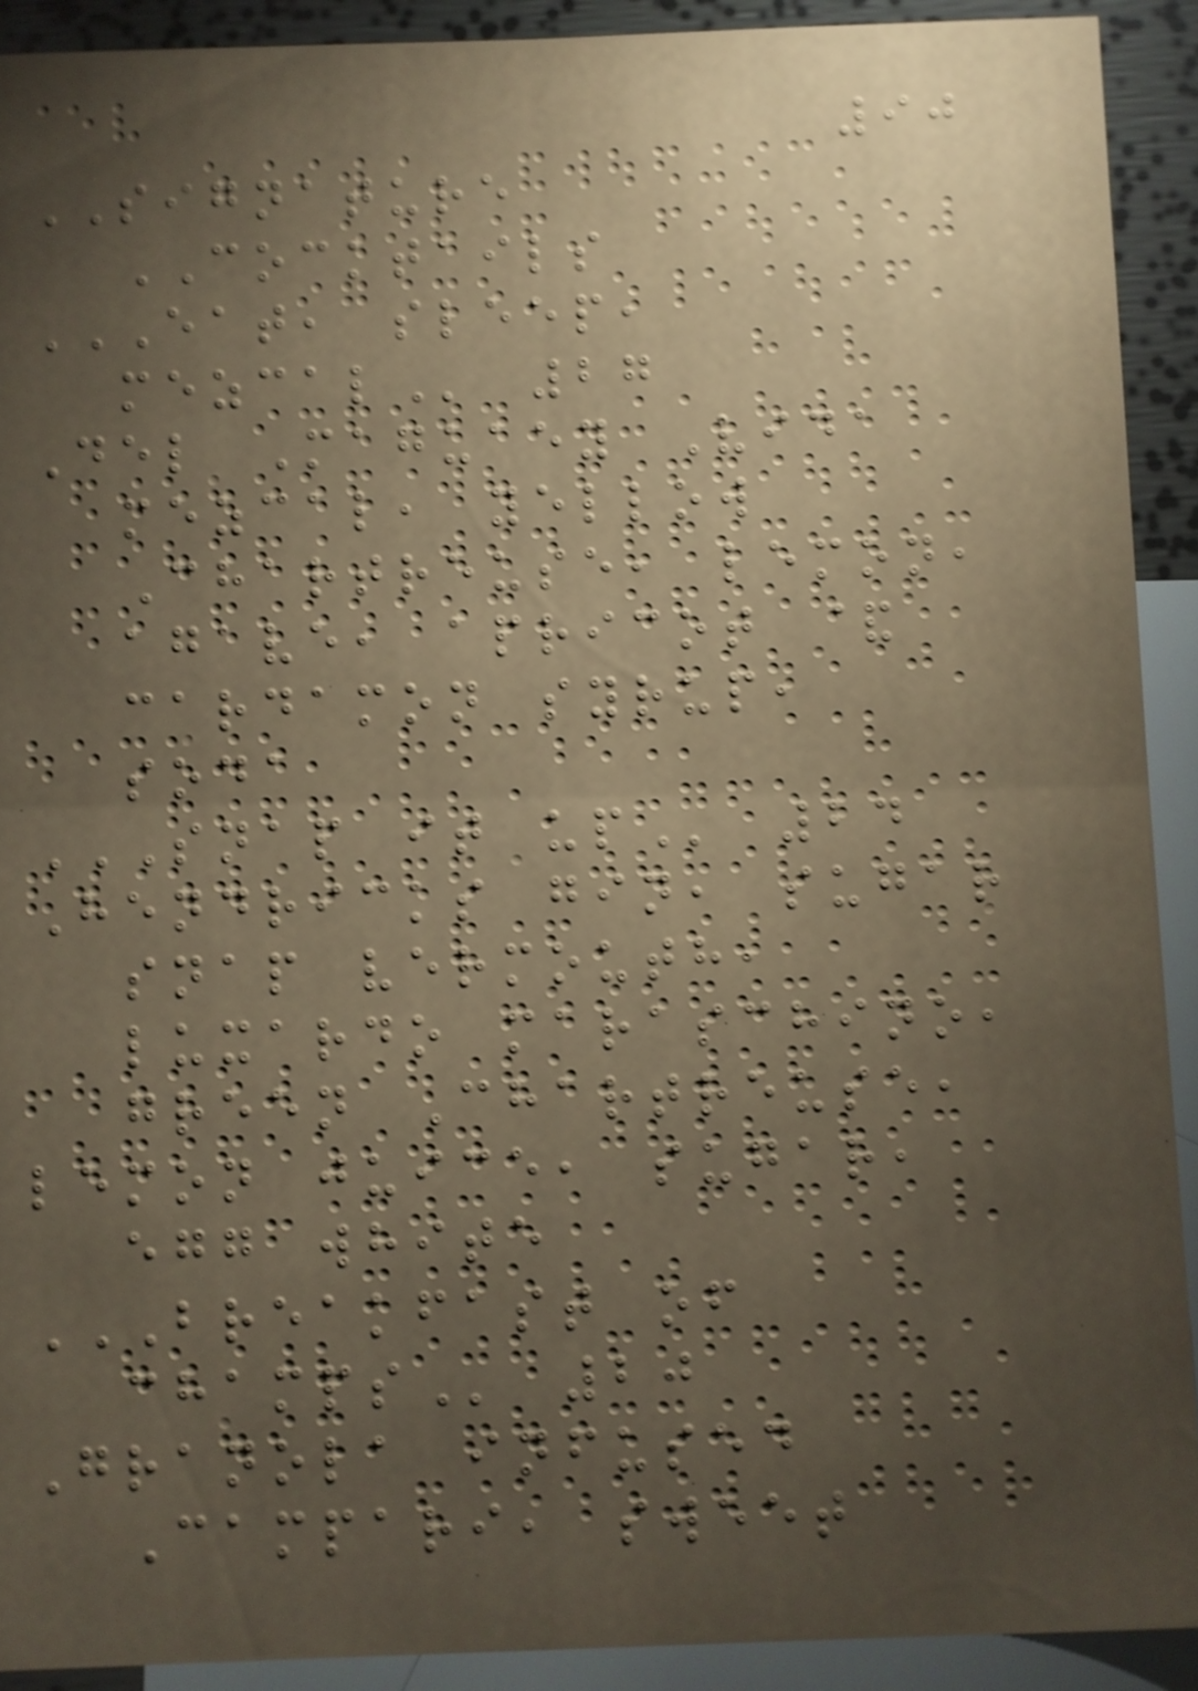90
SIGNATURE
COCKTAILS
EAT, SLEEP,
MEZCAL 27
Del Maguaey Vida
mezcal, yellow
Chartreuse, lemon,
agave, apricot &
cardamon syrup,
soda
SNAP IT UP 24
Hendricks gin, sugar
snap vermouth,
luxardo maraschino,
green Chartreuse,
lemon juice, sugar,
egg white
BREAKFAST OF
CHAMPS 20
Granola infused
Campari, sweet
